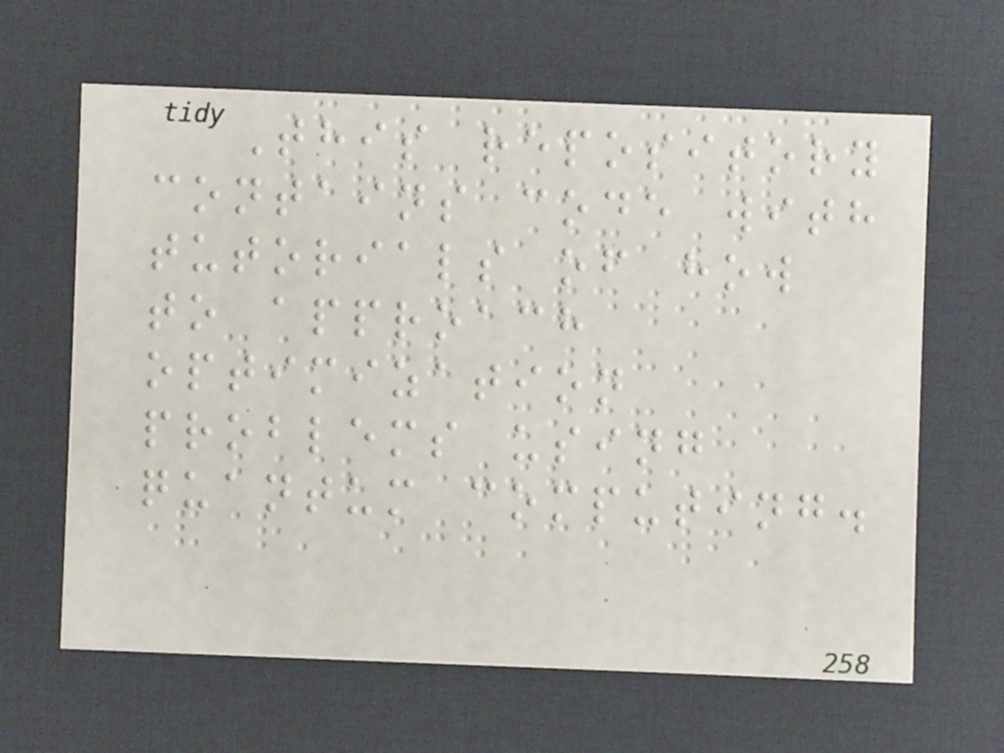This repository
contains code with
tutorials of how
to approach
optimization
problems using
quantum computing.
